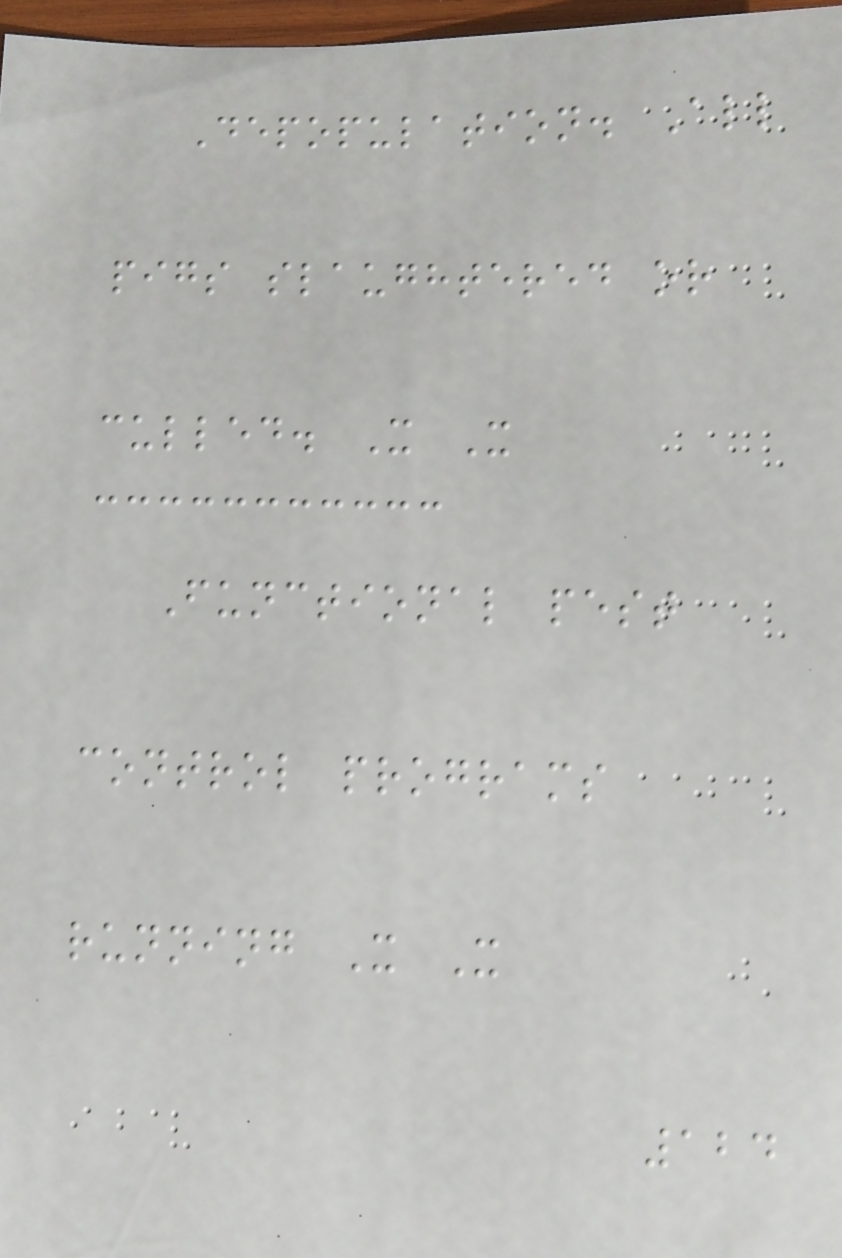Depopulation. All
pigs slaughtered or
culled. X X
Functional pest
control programs
running X X
124
